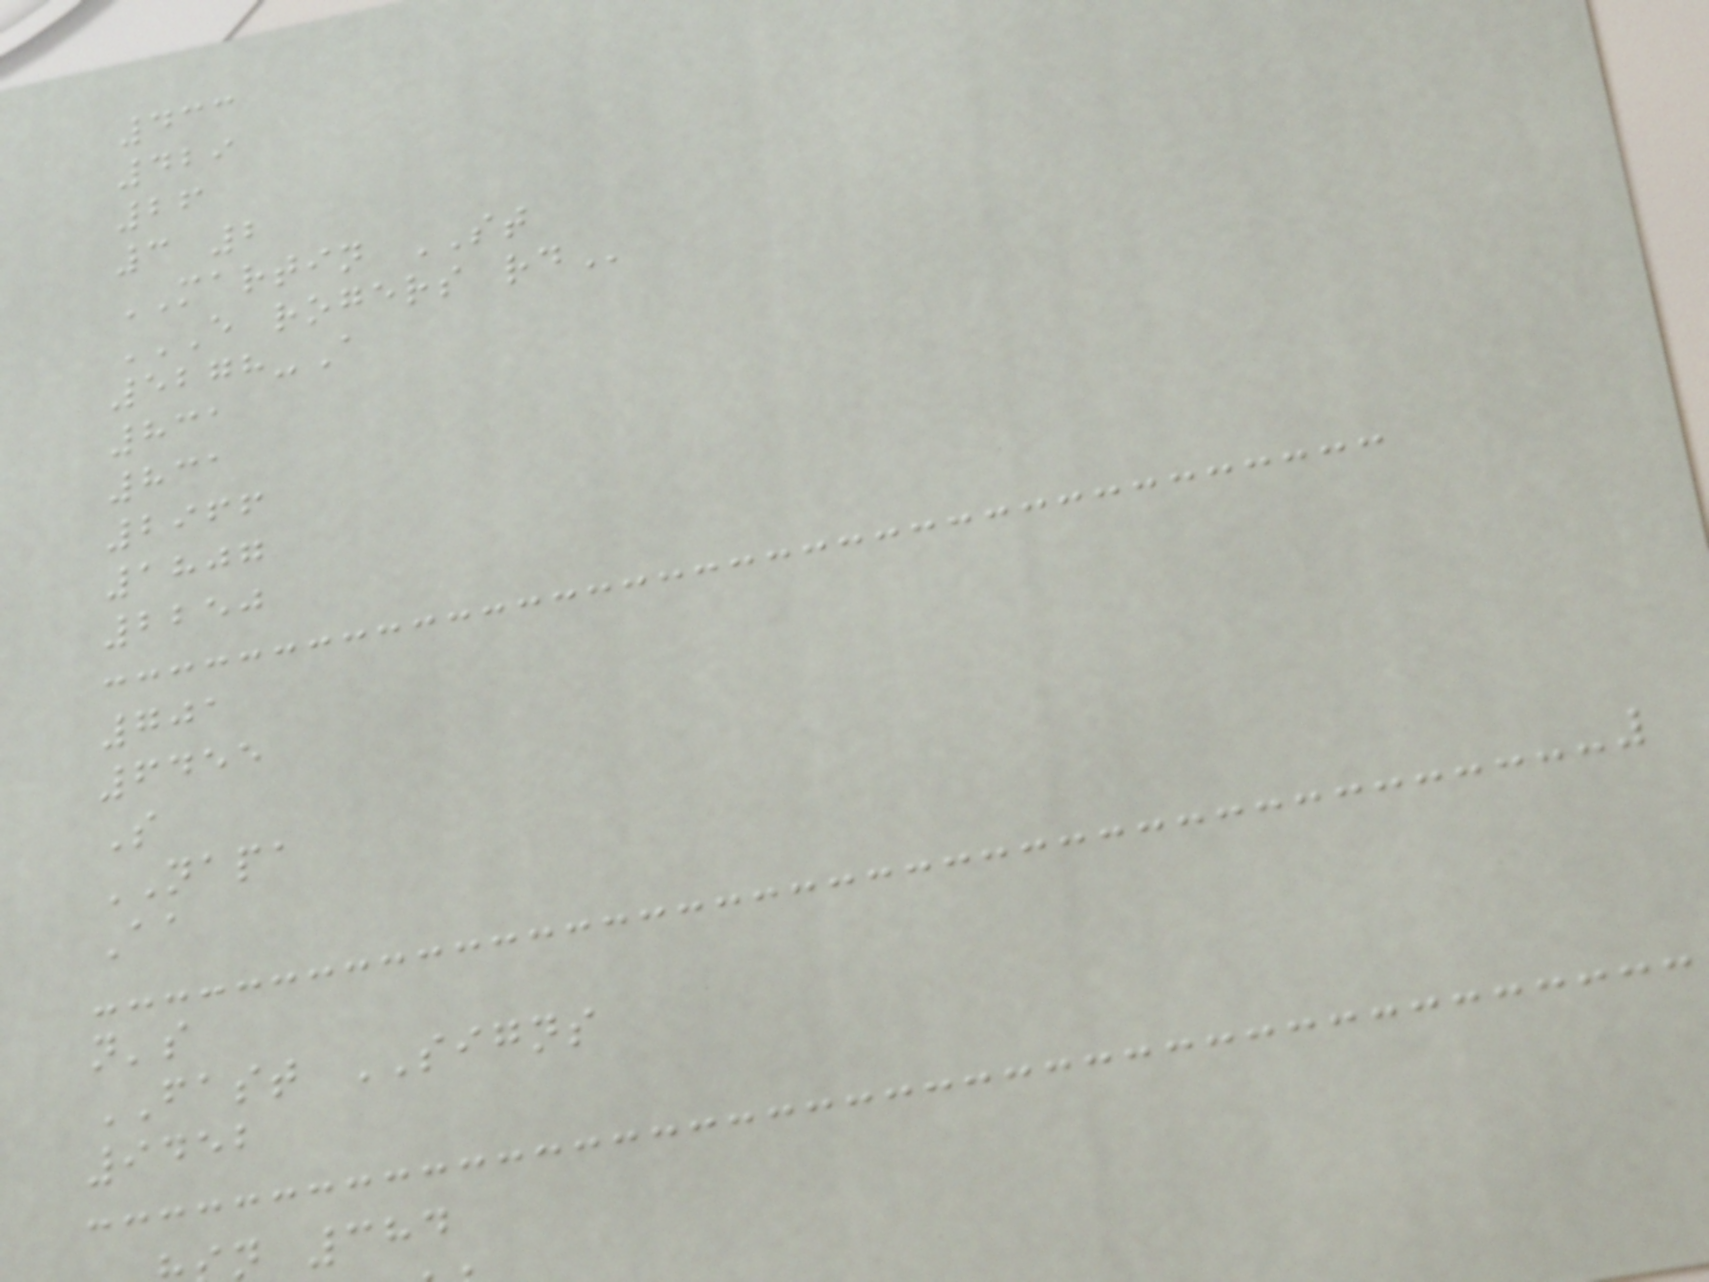433
429
26
3 2
MARTIN ST
E ROGERS RD
5278-A
831
831
2966
1807
2250
701
6455
S
NAPA
Aa
n's
FAST SIGNS
9452
n 384
